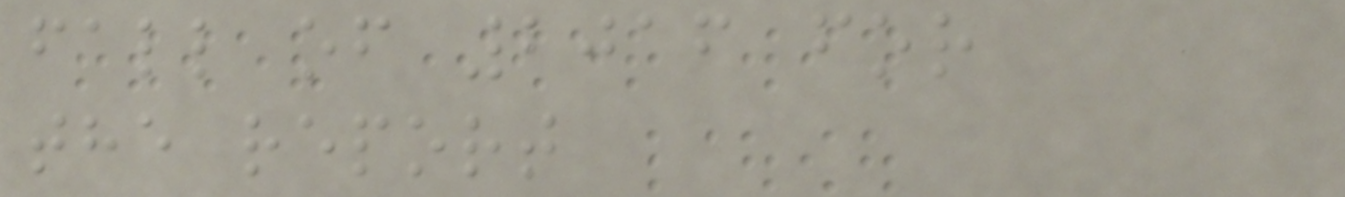fall of 2016 for
the report
